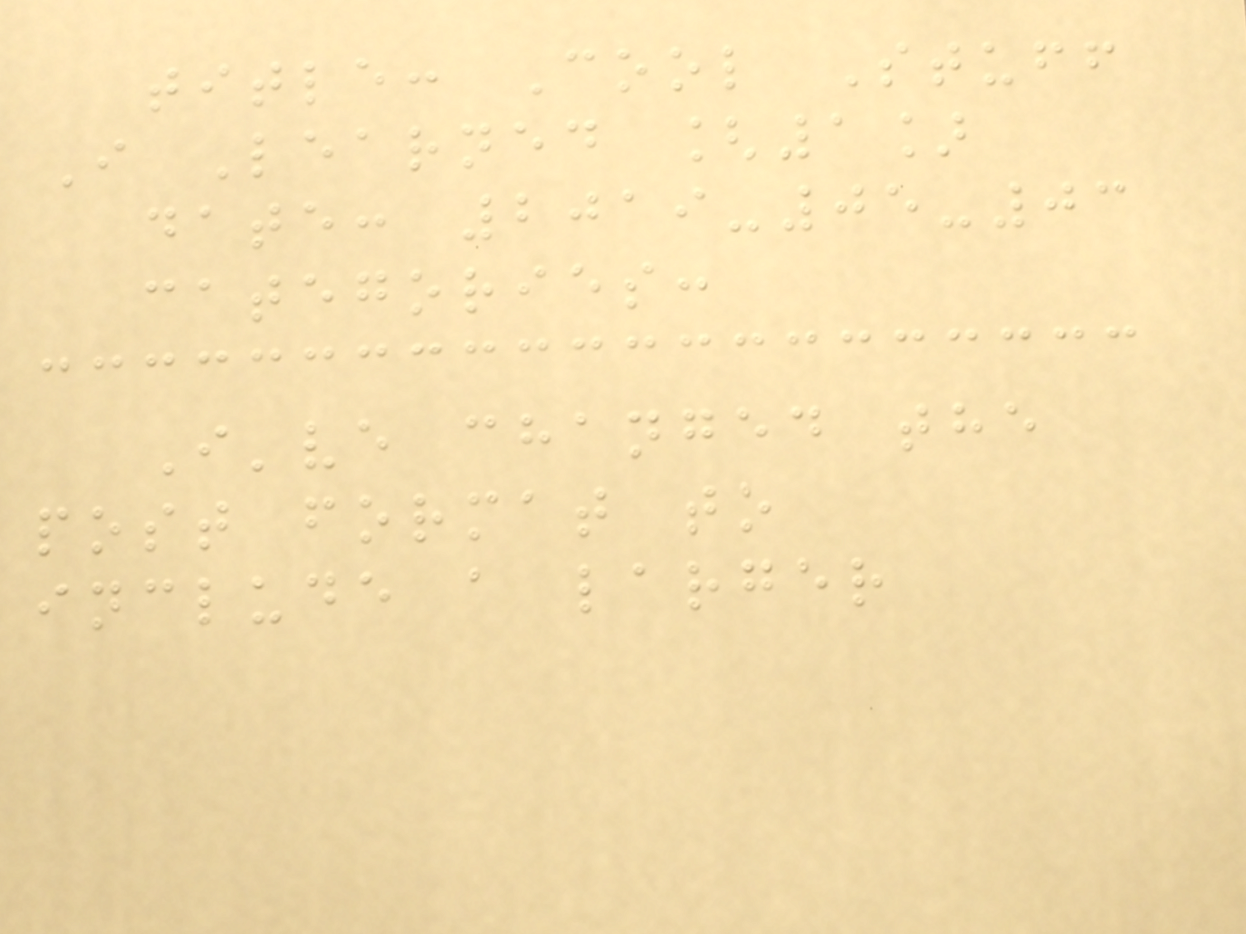title: Cool Stuff
I Learned [1]
date: 2019-05-03
categories:
I've changed the
post format to
include a larger
